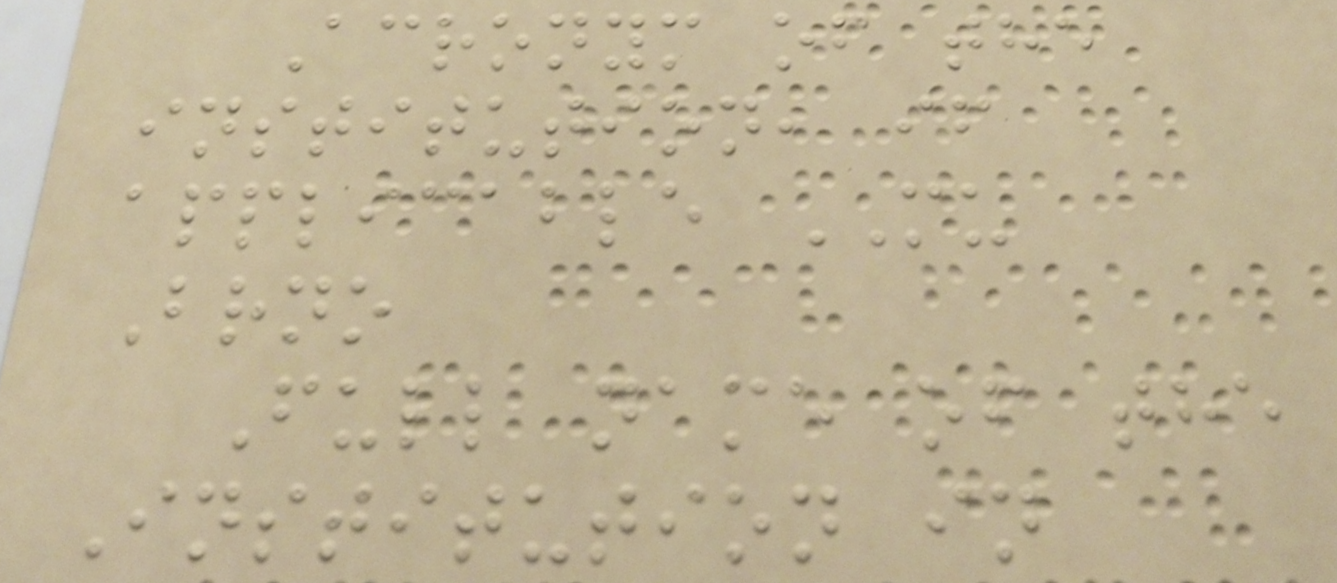Acronym of the
institution, if
applicable MU
Brno
Full name of the
Institution in
